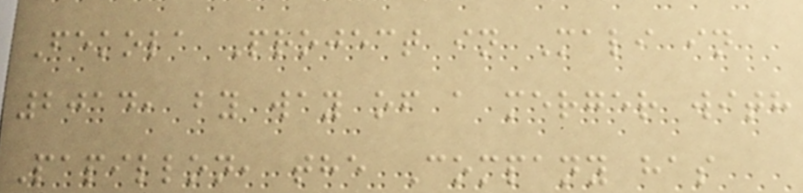Fekola Project in Mali in
2014, by way of a merger with
Papillon, the Company has
